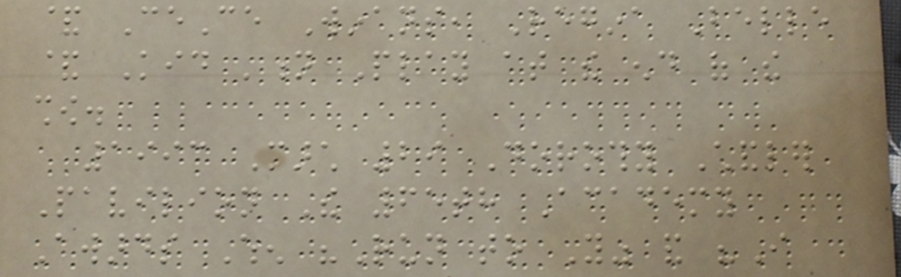& CeCe Winans, Regina Belle
& Kid 'n Play at the end of the
show.
1993 March 29 Dorothy Chandler
Pavilion The 65th Academy
Awards When "Run to You" and "I
